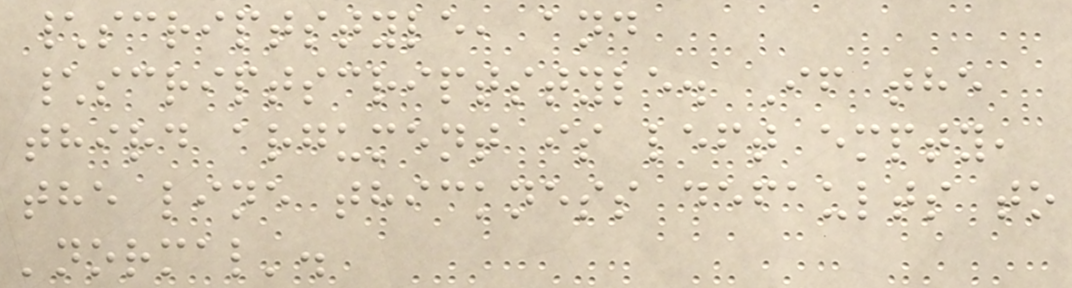\scriptstyle, and
\scriptscriptstyle. If the
third argument is left empty,
the line thickness defaults to
'normal'.
